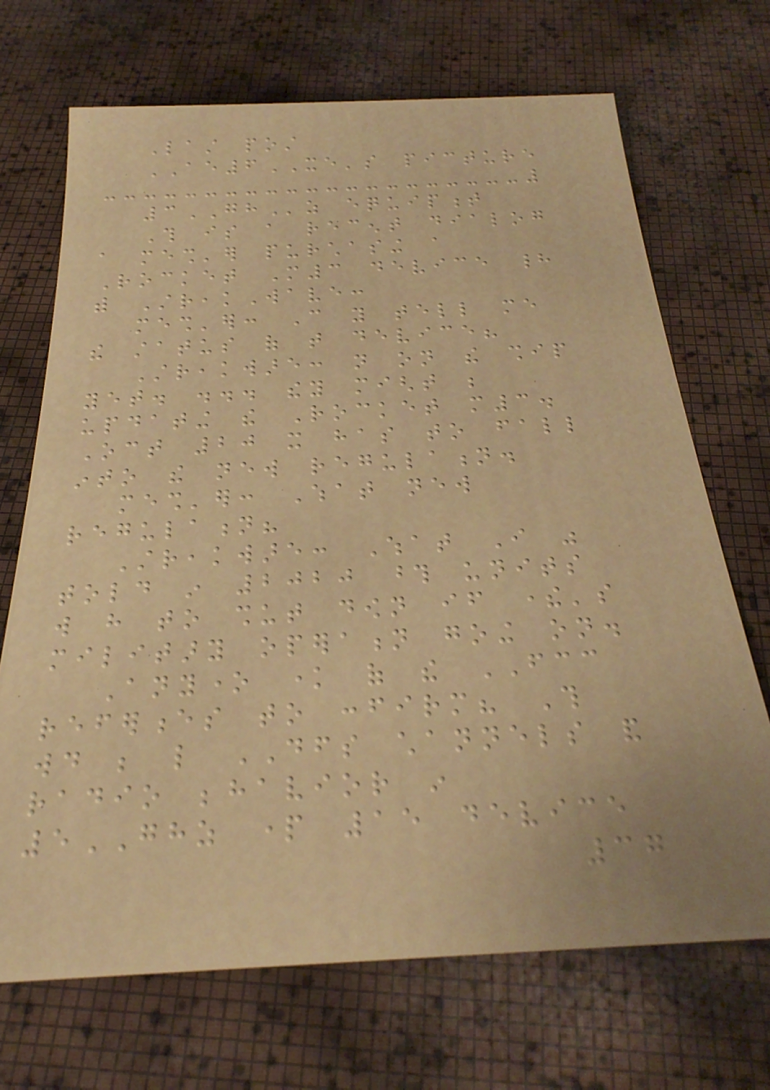Last post
AE6XE's picture
3GHz equipment
This is a recent dialog
a mesh'er purchasing a
Rocket M3 device had
with StreakWave:
mesh'er: Can you tell me
the status of that device?
Streakware: not on the ship
yet. ... they might be
updating the Rocket m3.
Oct 20 it has to fall
into the new regulation.
mesh'er: What new
regulation?
Streakware: What I was
told in 2020 those units
will have to shut down if there's
military operation going on.
Anyone know of the FCC
references to confirm? This
would be like DFS channels and
radio behavior in
5GHZ part 15 device
37
